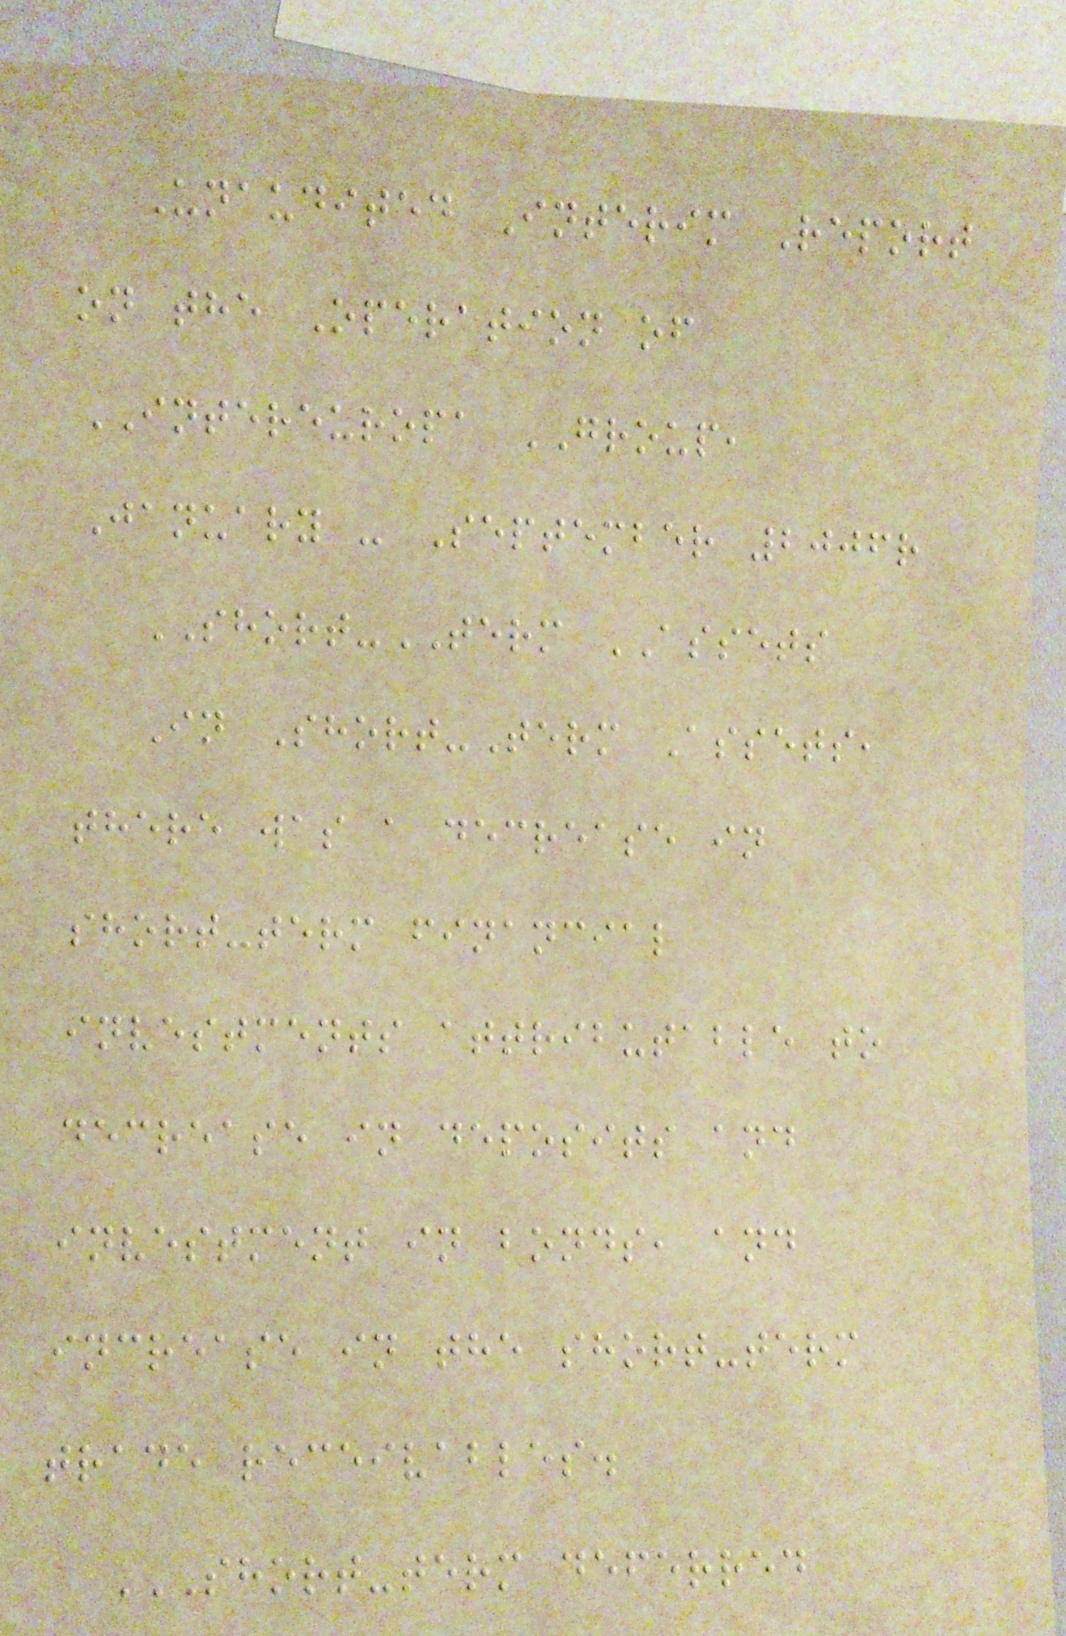Unaudited Interim Report
on the Operation of
INTEREUROPA GROUP,
January - September 2006r
SHORT-TERM ASSETS
In Short-Term Assets,
there was a decrease in
short-term financial
investments attributable to
decrease in deposits and
investment in bonds, and
increase in the short-term
trade receivables.
SHORT-TERM DEFERRED
